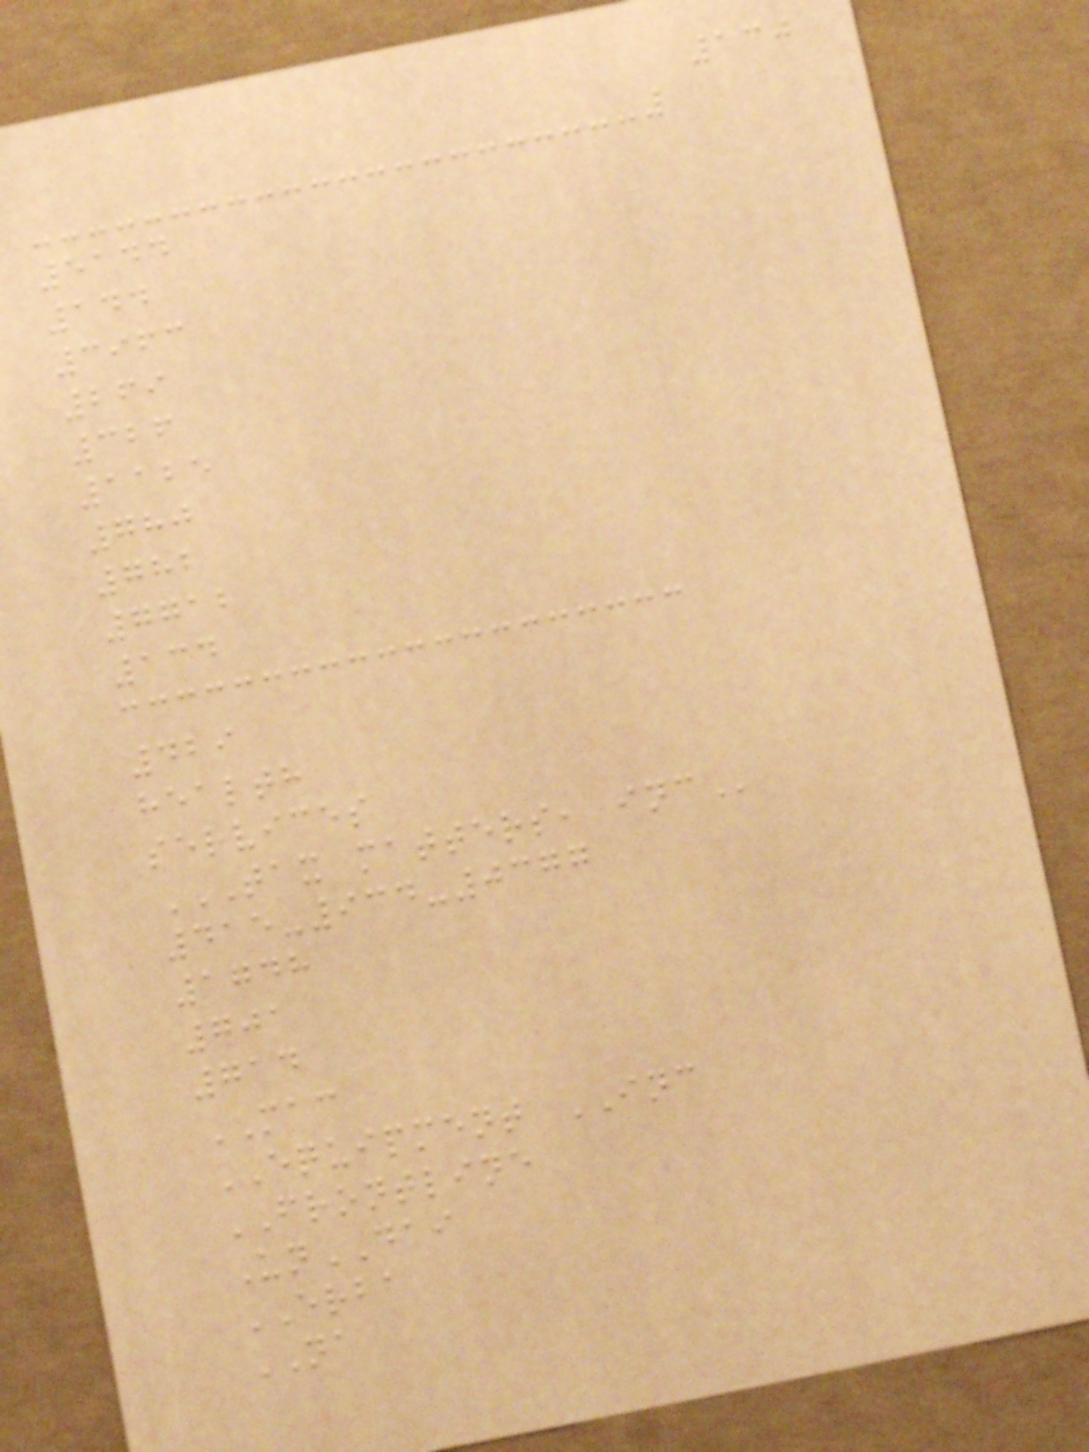130
5144
144
3963
269
326
1125
780
782
7712
134
429
health
services
TAX MATTERS, INC
415-934-0377
1748
701
714
MAC
EQUIPMENT INC
FRONTLINE
UnDAI
ERBA
NA
